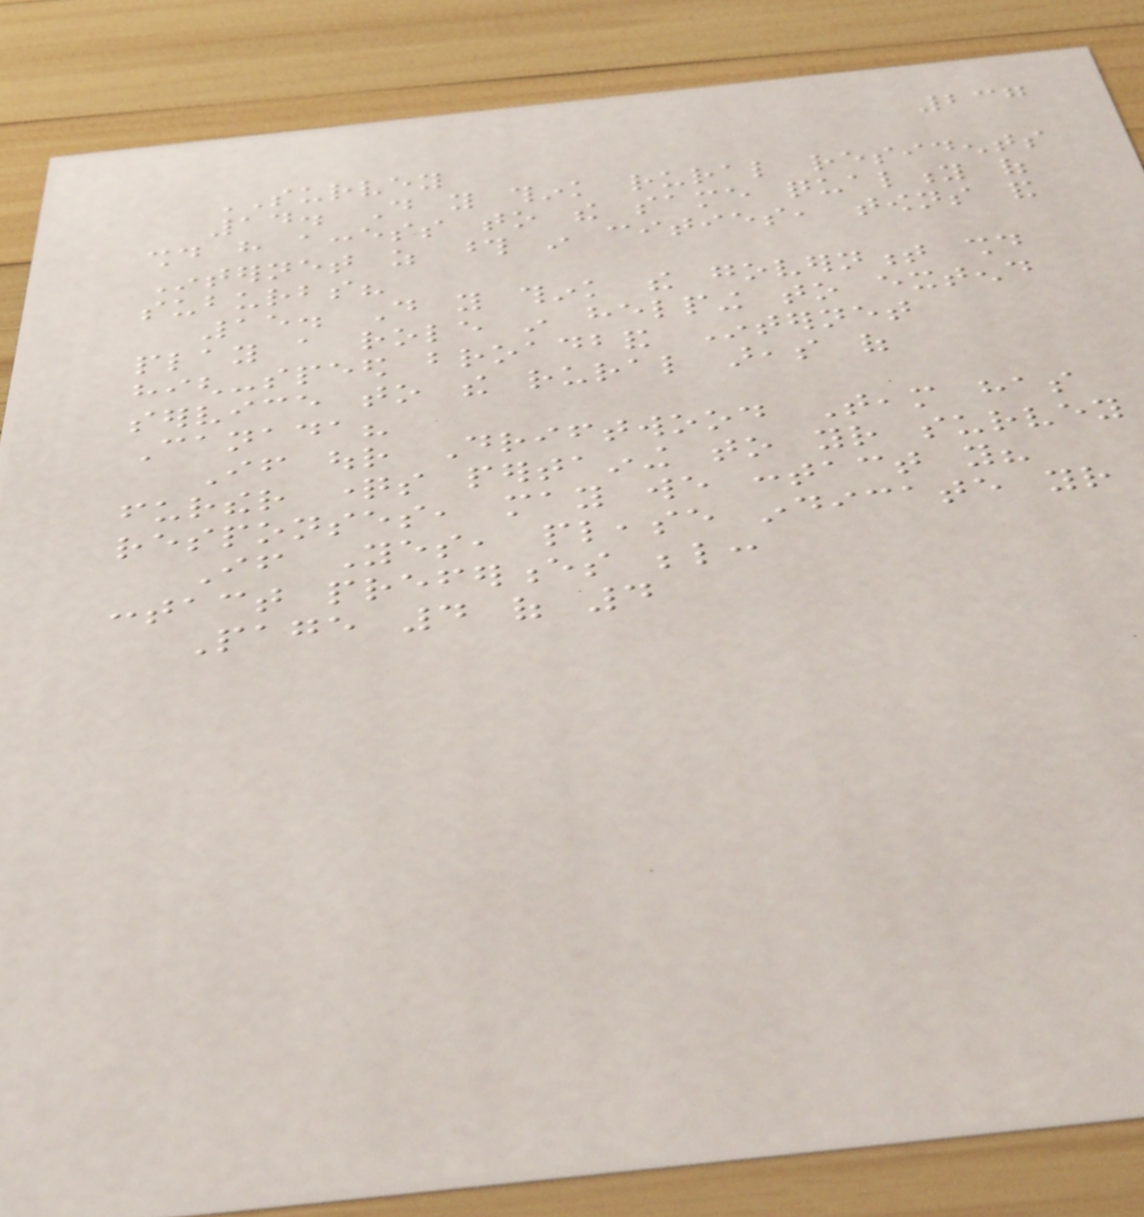237
SURVEY
14. Do you think rural residents
should have access to the same quality of
Internet as those in cities, towns and
suburbs?
15. Do you think the government should
play a role in helping to extend
high-speed broadband Internet
service to the rural areas of
Canada?
If our Driftwood Team has
further questions pertaining to your survey
responses, may we contact you?
If Yes, please indicate your
contact preferences below:
Page 4 of 4
